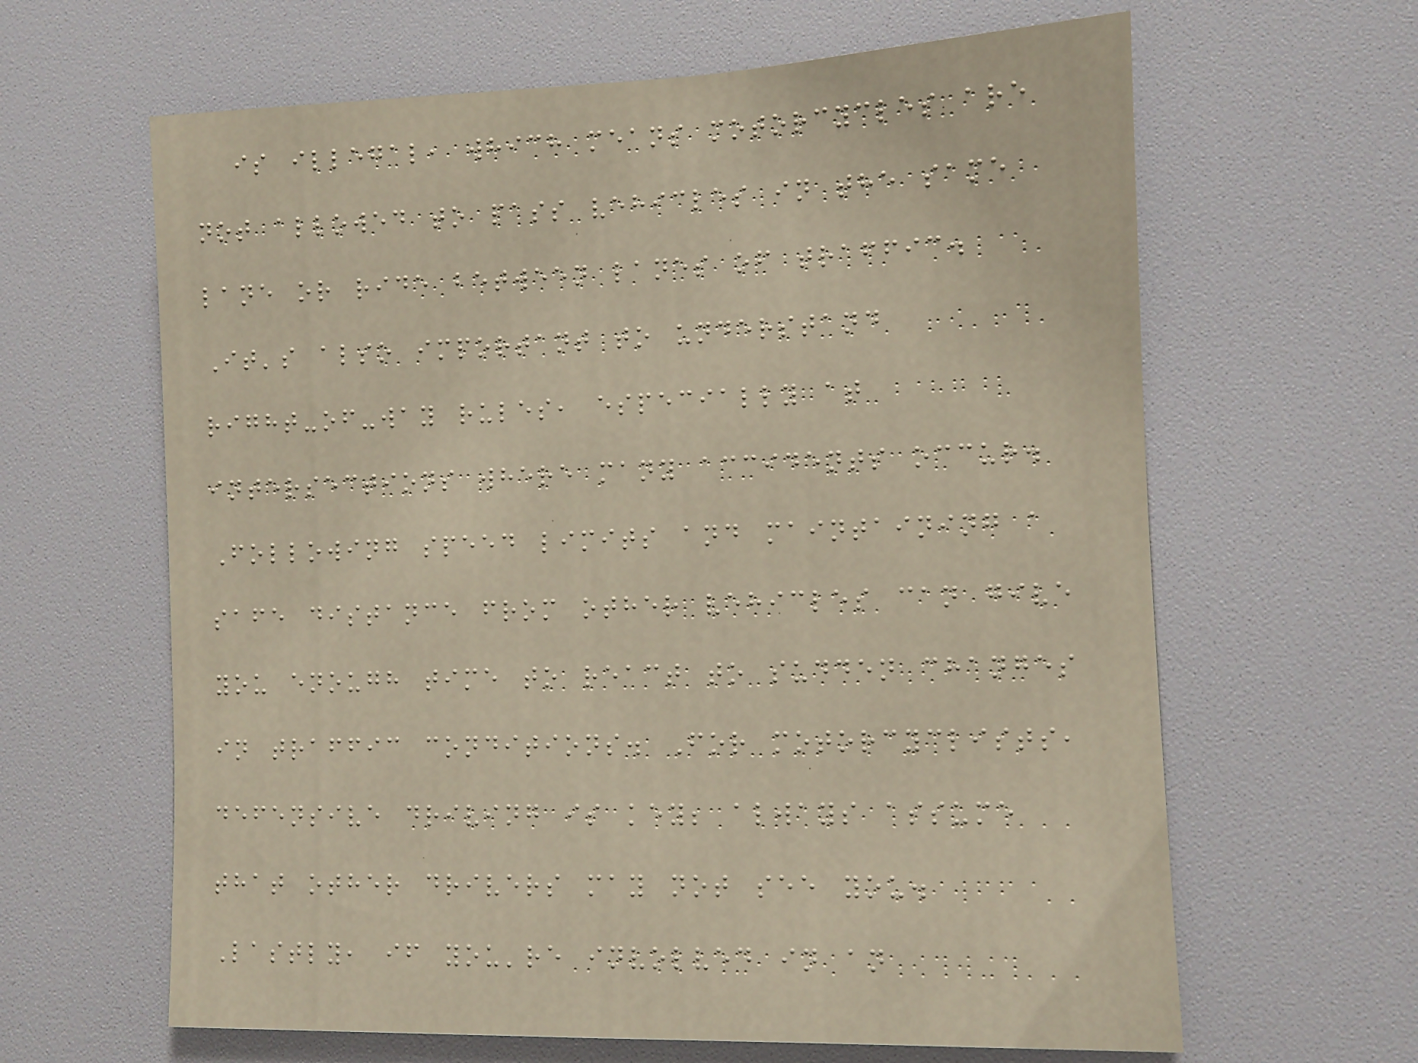is illegal, which means motorcycles are
not allowed to pass vehicles in the same
lane or ride between lanes of traffic.
It's also important to understand
right-of-way rules, especially at
intersections where many accidents occur.
Following speed limits and maintaining a
safe distance from other vehicles can give
you enough time to react to sudden changes
in traffic conditions. For motorcyclists,
defensive driving is key; always assume
that other drivers may not see you.
Lastly, if you're involved in an
